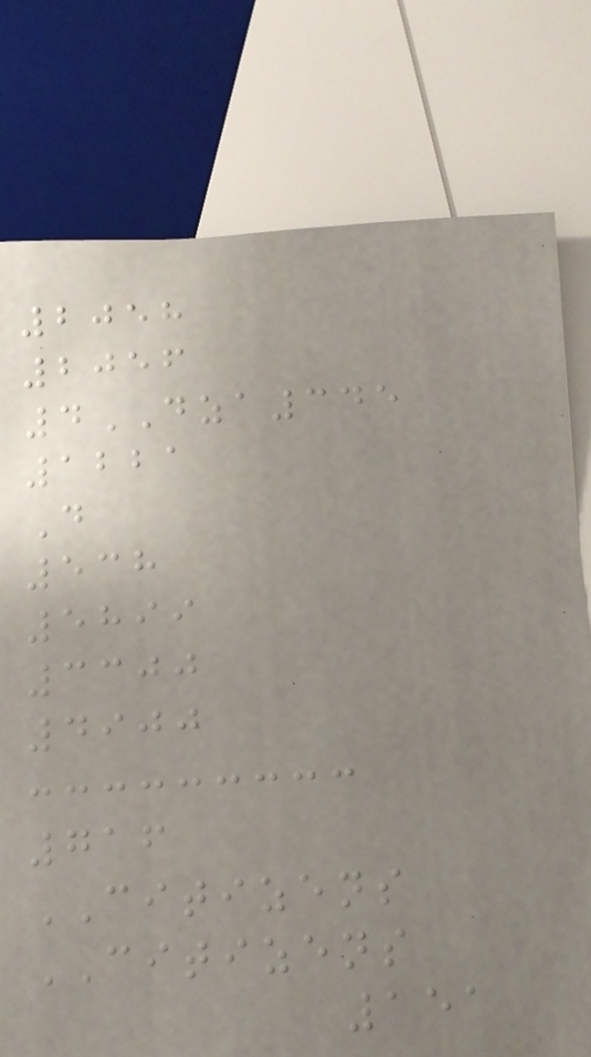2058
2056
4DZA345
1221
D
538
5899
3300
4900
716
CITIZENS
CITIZENS
151
